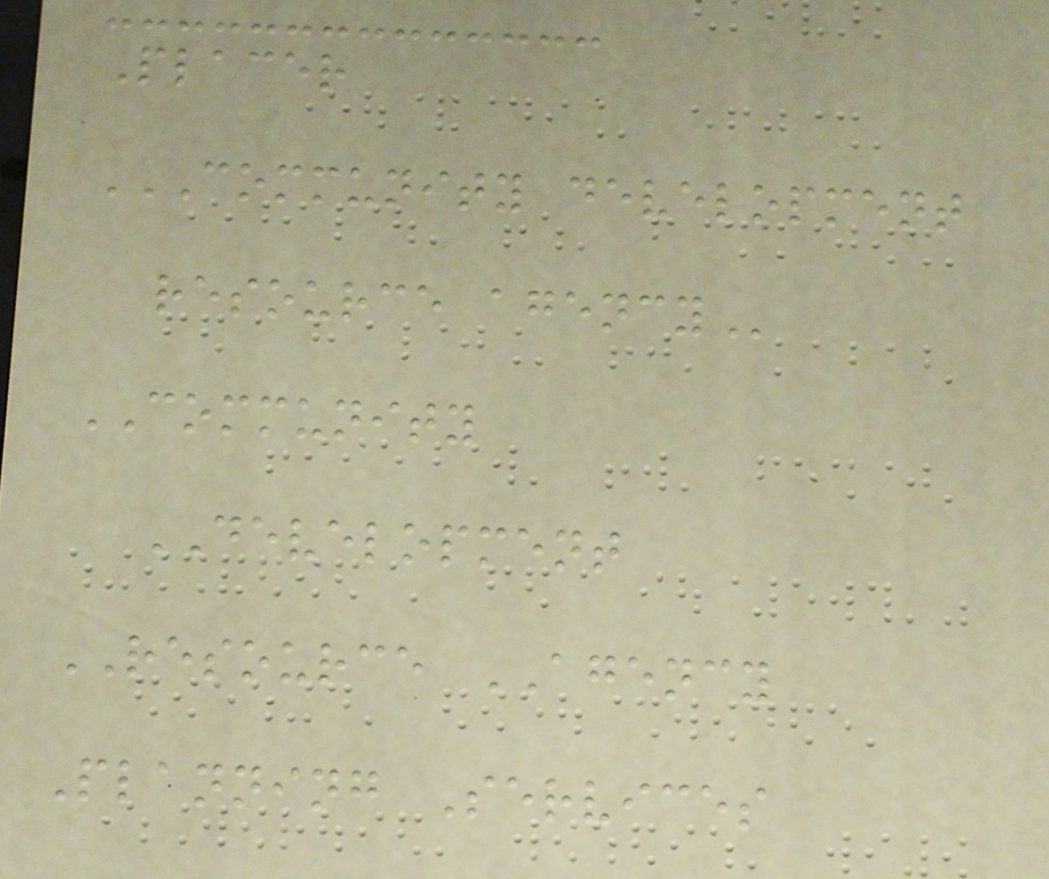Placer
COMMUNITY DEVELOPMENT
RESOURCE AGENCY
COMMUNITY
DEVELOPMENT
RESOURCE AGENCY
Planning Services
